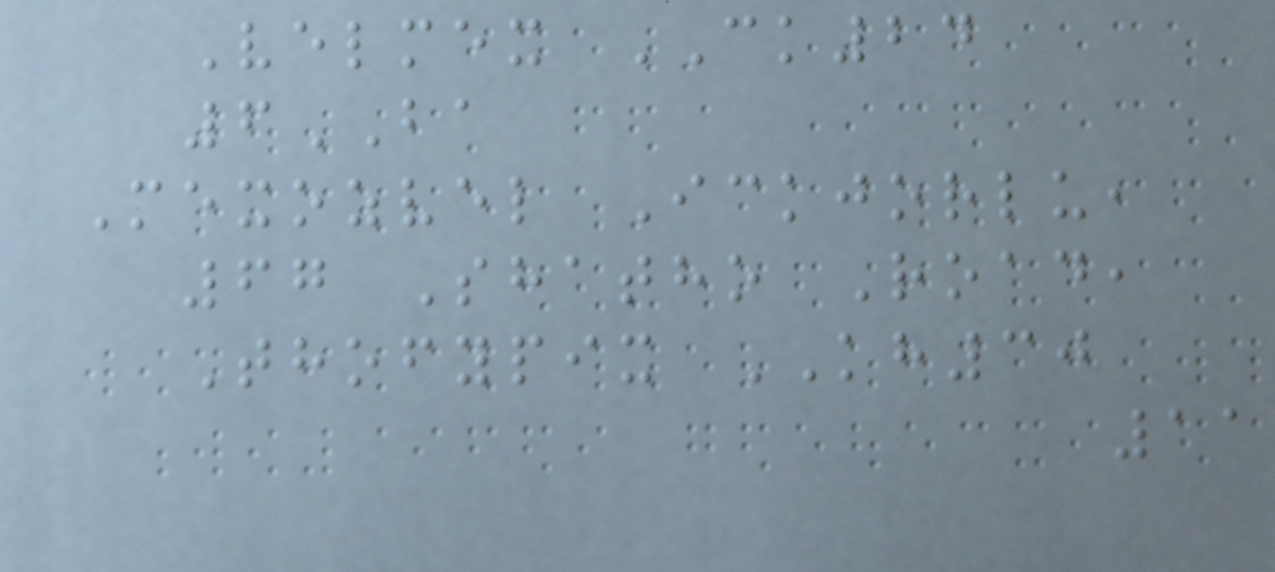Velmex CK24
6BA
Mexozvel Ickjorlu,
67 Shatho Road,
Thofypix KH30
11
